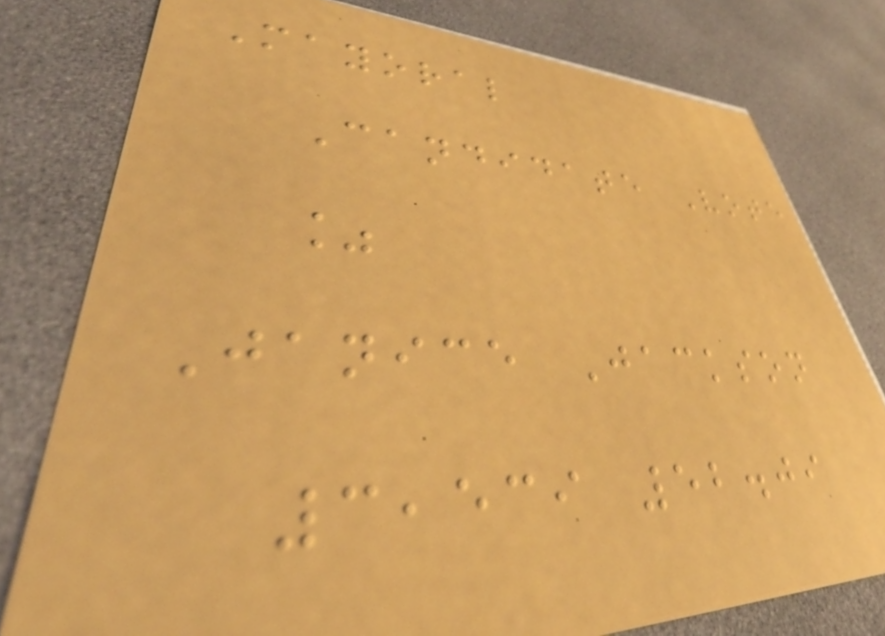Mayoral
Candidate Vote
%
Janice Jackson
3,539 52.09
